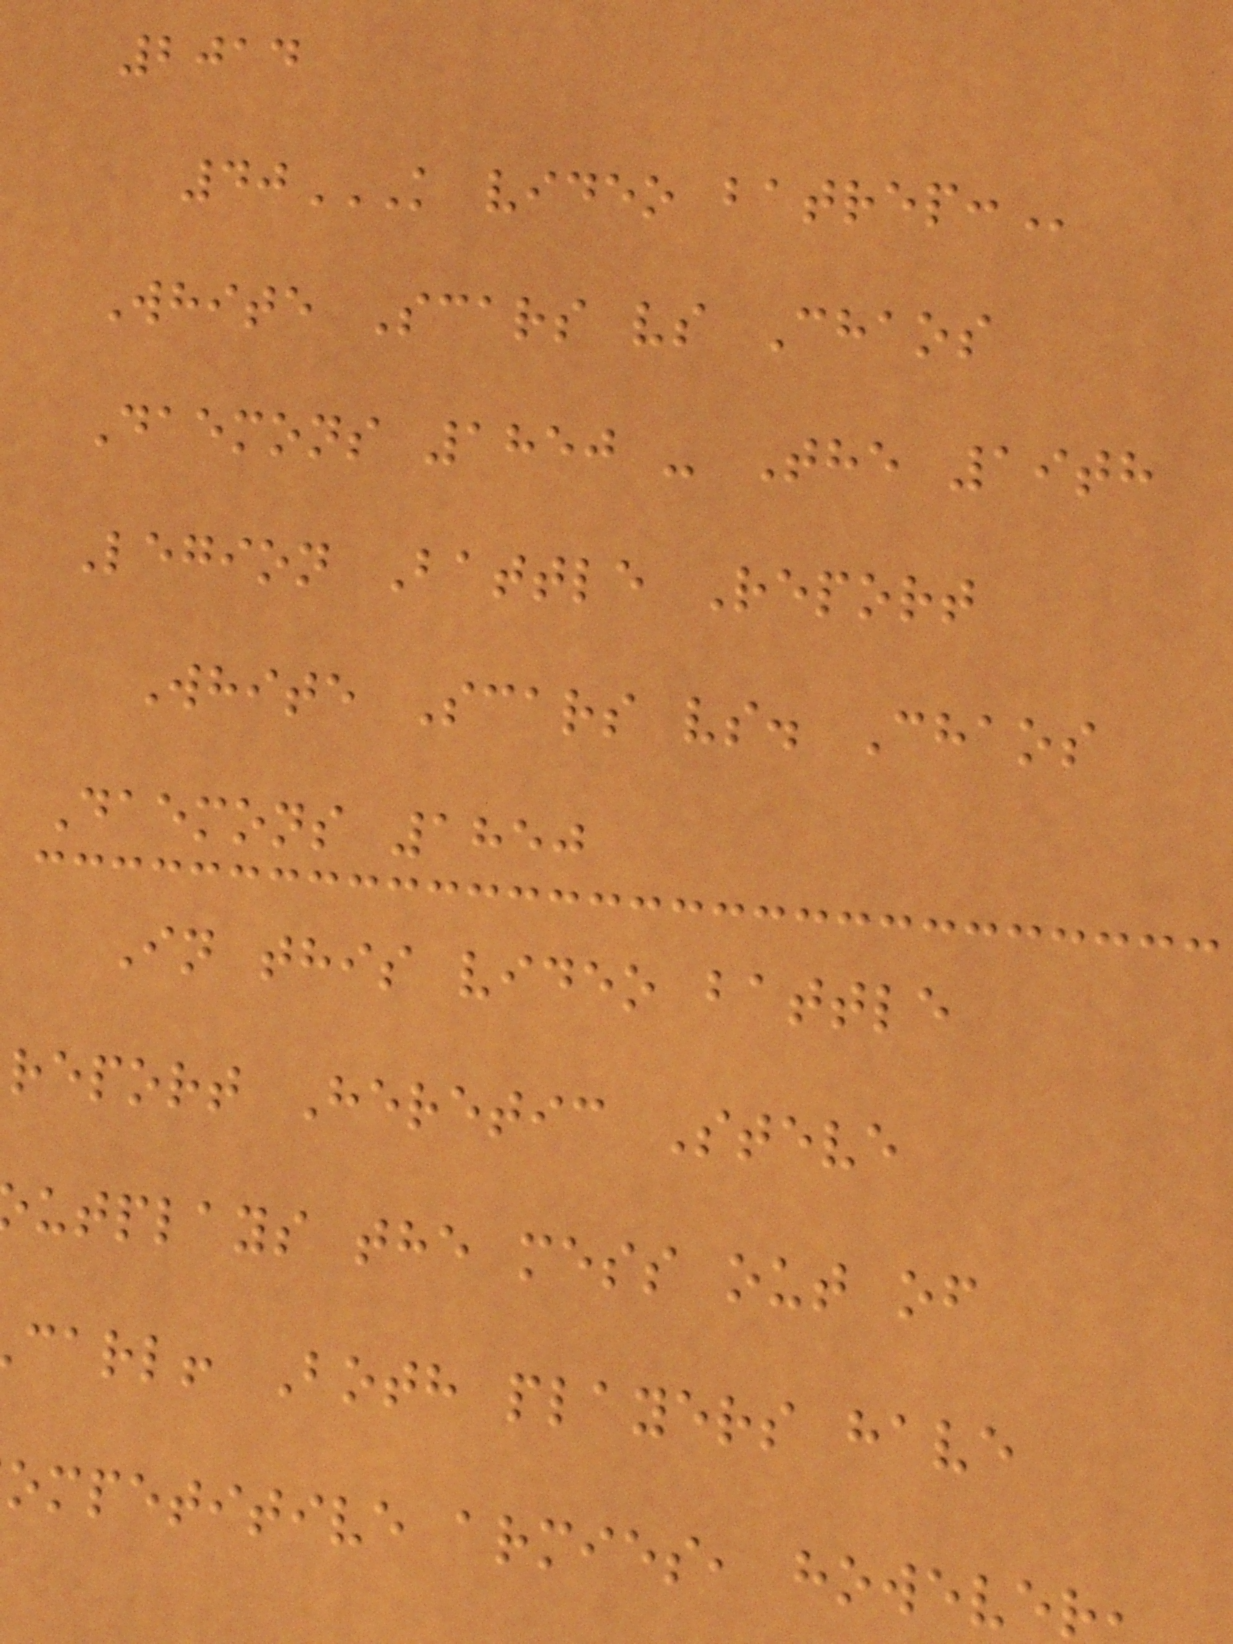2014
40K VIDEO BATREP:
White Scars vs Chaos
Daemons 1850 - The 19th
Legion Battle Report
White Scars vs. Chaos
Daemons 1850
In this video battle
report Heretic Steve
utplays the mess out of
carl! Both players have
ompetitive armies, however
